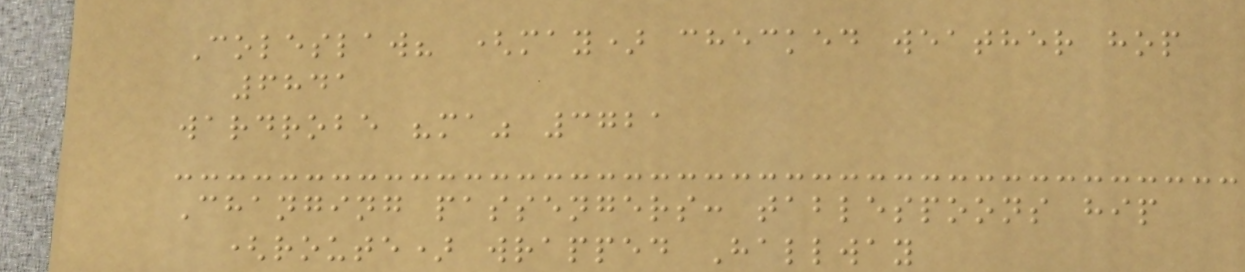Coleslaw? (may) checked weather hop
6841
wardrobe "ma" 3721
Changing passengers: tablespoons hip
(route) wrapped Hallway
